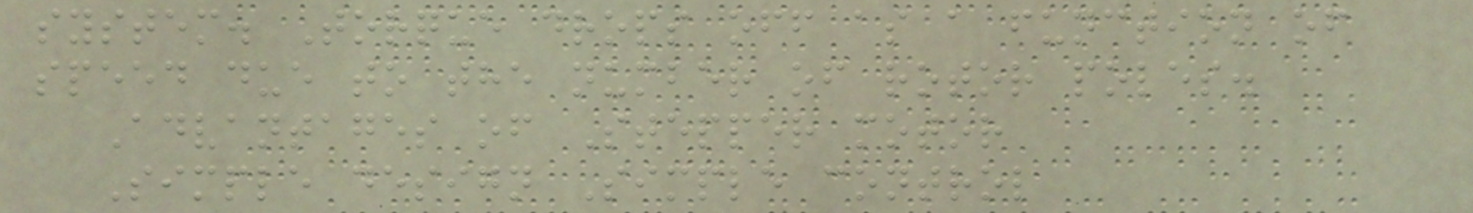system. Torque drops off as a function of
speed due to the number of rotor poles.
Advantages of Stepper motor
Simple design Simple control
